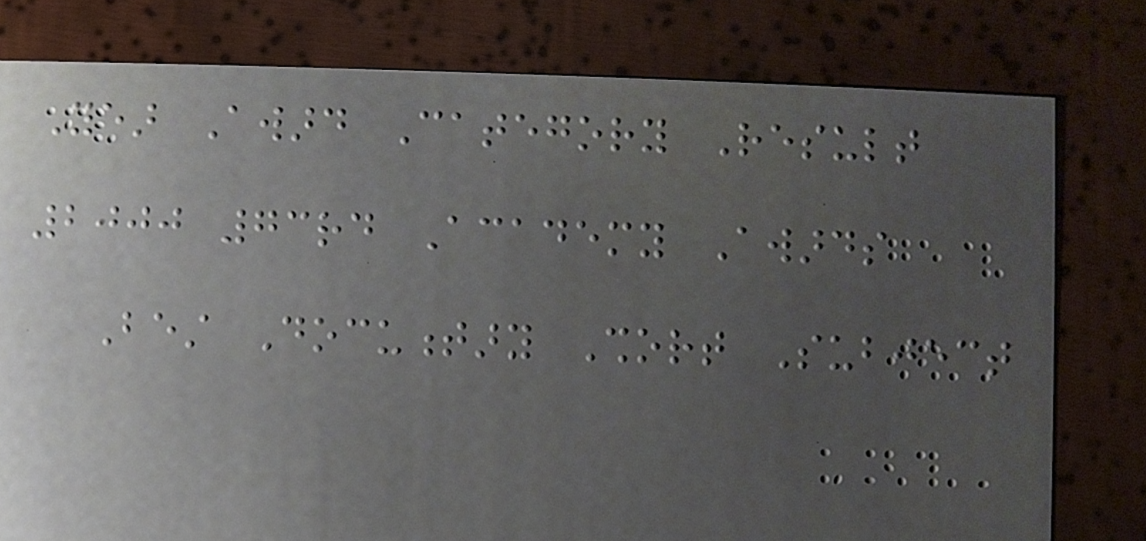Year Award Category Result
2000 73rd Academy Awards
Best Documentary Short Subject
